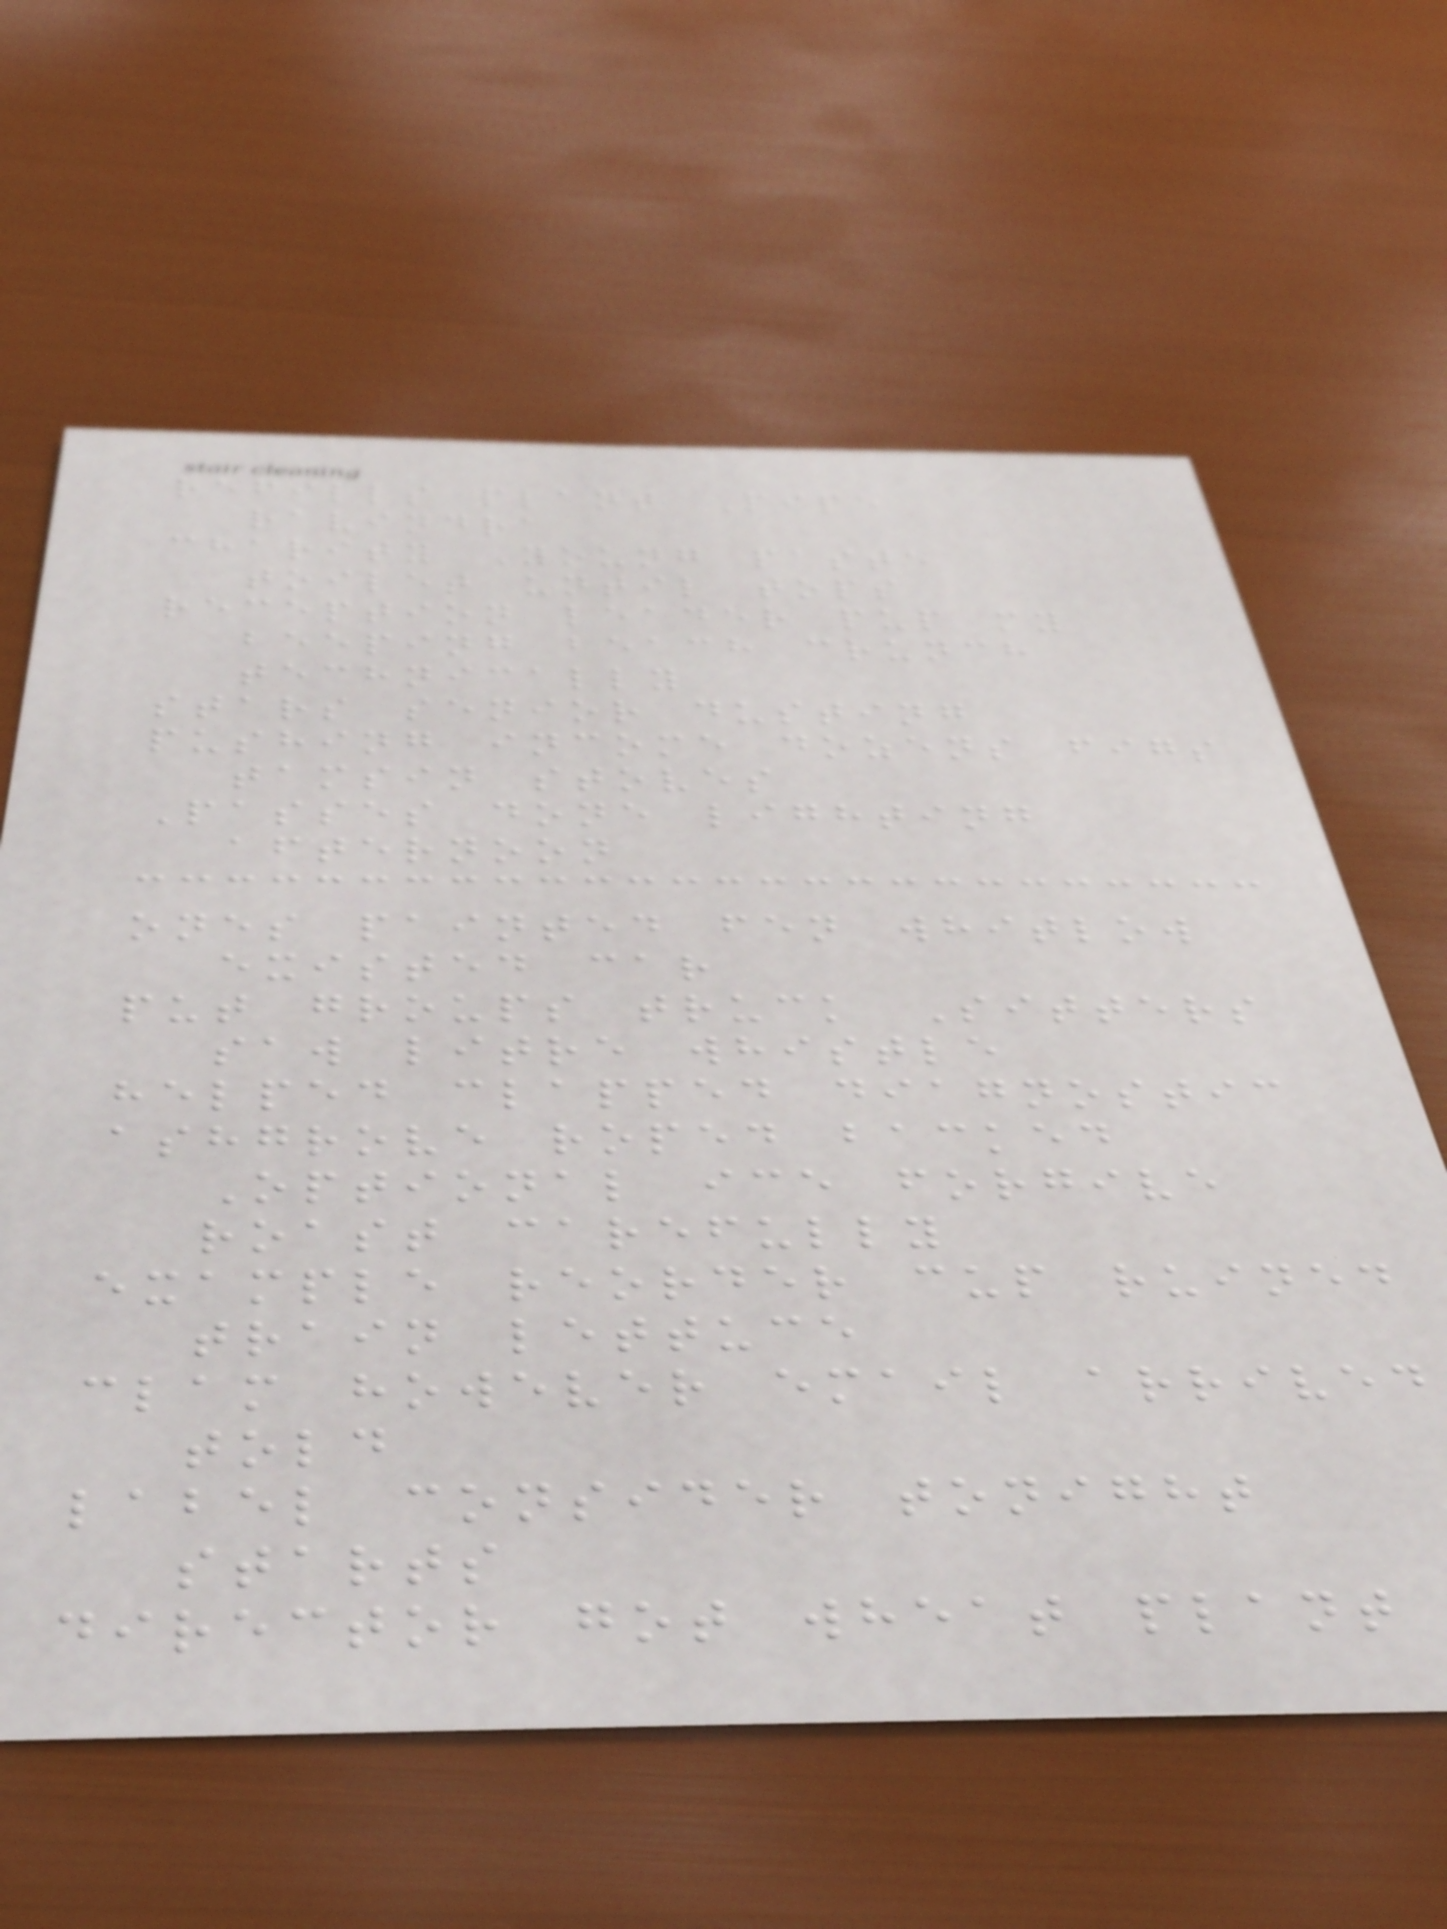refills plant Pipe
ravindra
charity Young paste
toilet until tops
reception leader pup my
beeping beach crunch
technically
stars senior dusting
pushing income dozens figs
tamsin stoves
Passes done lighting
afternoon
ones painted fen whitlow
existed car
put groups truck Sitters
saw litre whistle
helped clapped diagnostic
ashgrove roped backed
Optional ice forgive
roast carefully
example reorder cup ruined
train lettuce
clam however email arrived
told
label consider tonight
starts
director got wheat plant
